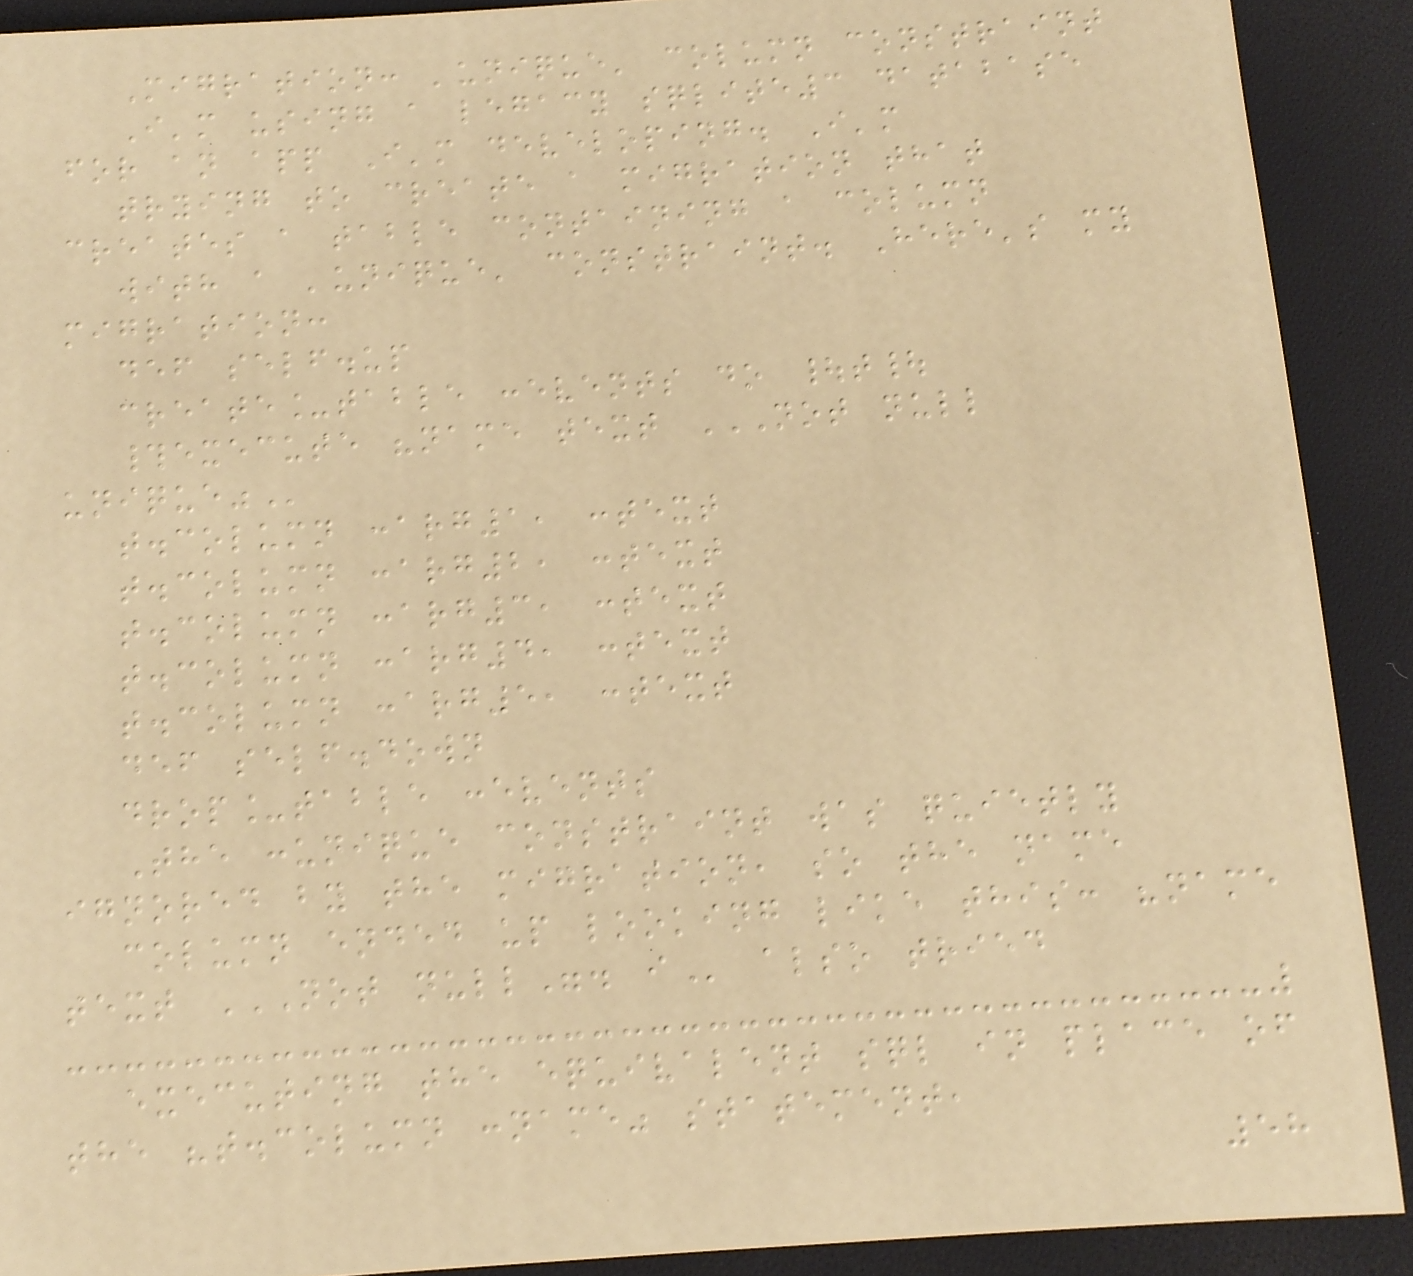Migration: 'unique' column constraint
I'm using a legacy sqlite3 database
for an app I'm developing. I'm
trying to create a migration that
creates a table containing a column
with a 'unique' constraint. Here's my
migration:
def self.up
create_table :events do |t|
#execute "name text NOT NULL
UNIQUE"
t.column :arg1, :text
t.column :arg2, :text
t.column :arg3, :text
t.column :arg4, :text
t.column :arg5, :text
def self.down
drop_table :events
The :unique constraint was quietly
ignored by the migration, so the name
column ended up looking like this: "name
text NOT NULL". I also tried
executing the equivalent sql in place of
the "t.column :name" statement,
58
